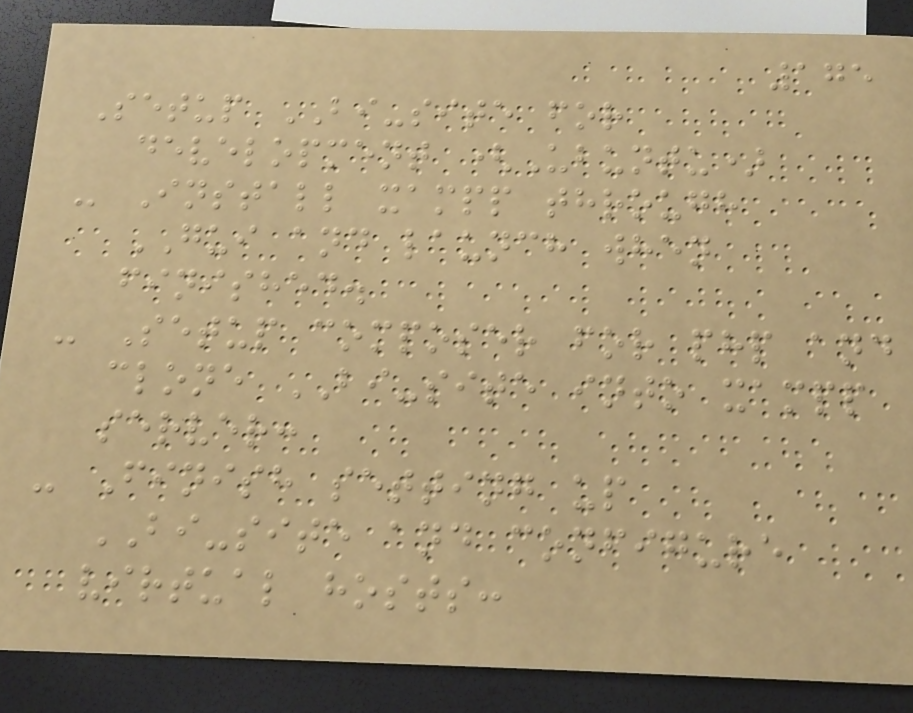175
Setup BI-site for
development (Ubuntu)
- Install xampp through
GUI and launch when
finished.
- Setup composer for php and
clone BI-site into xampp
server:
- Finish setting up
BI-site and configure
virtual hosts:
